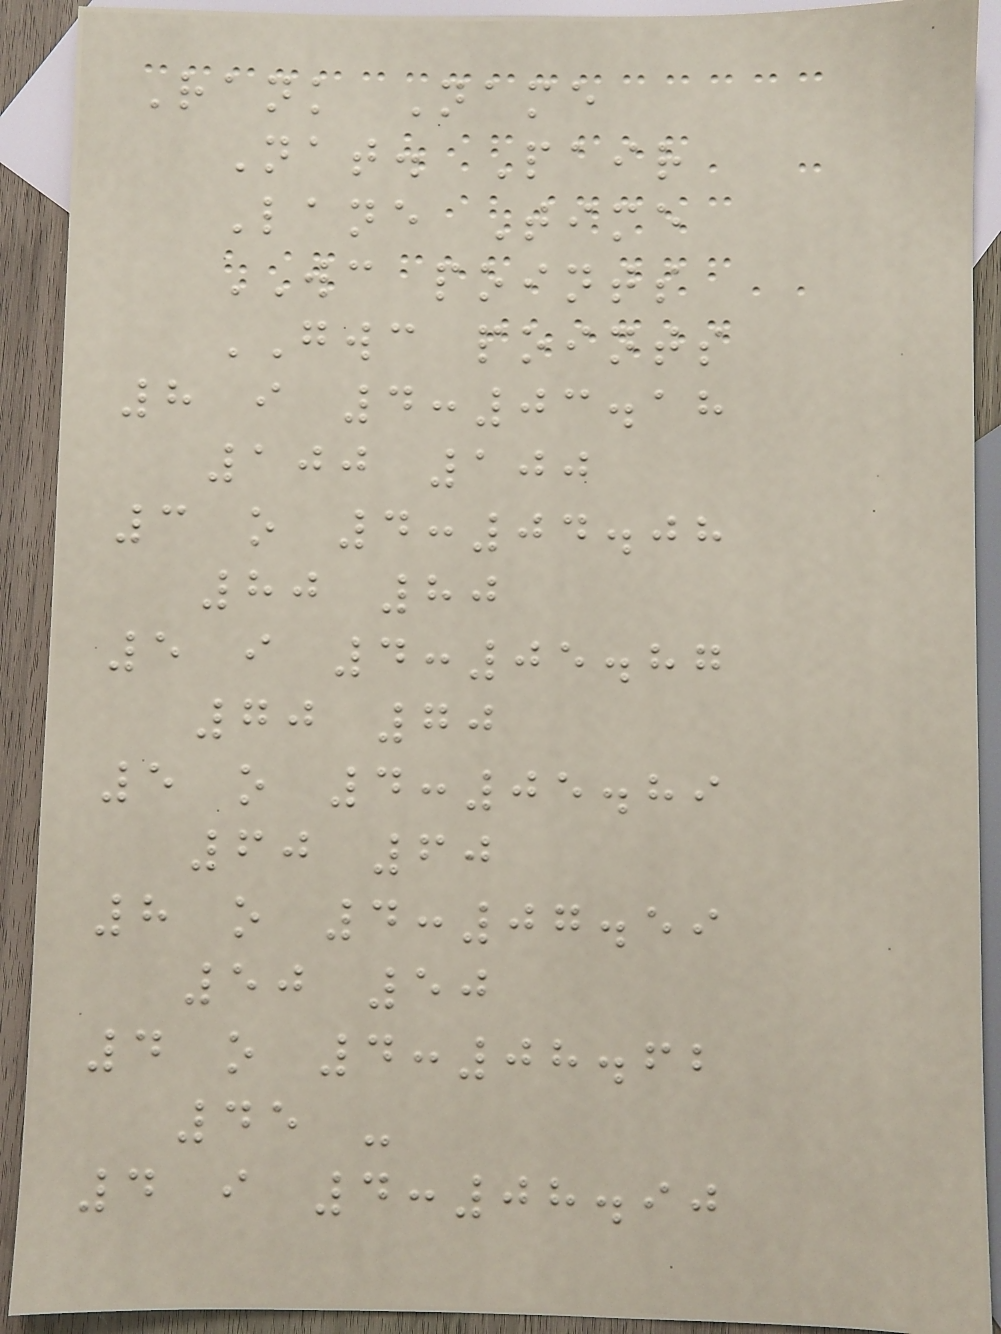Rank Name
Nat. Pair
Lane Time
WC points
GWC points
8 i 4:03.18
100 100
3 o 4:04.08
80 80
5 i 4:05.87
70 70
5 o 4:05.89
60 60
8 o 4:07.59
50 50
4 o 4:08.62
45 -
4 i 4:08.90
